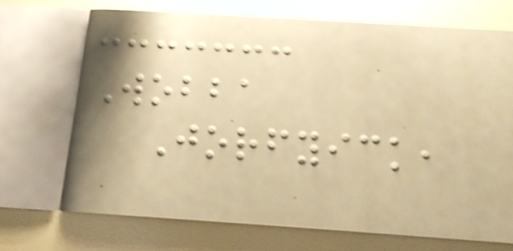Wobba
Jorfyick,
